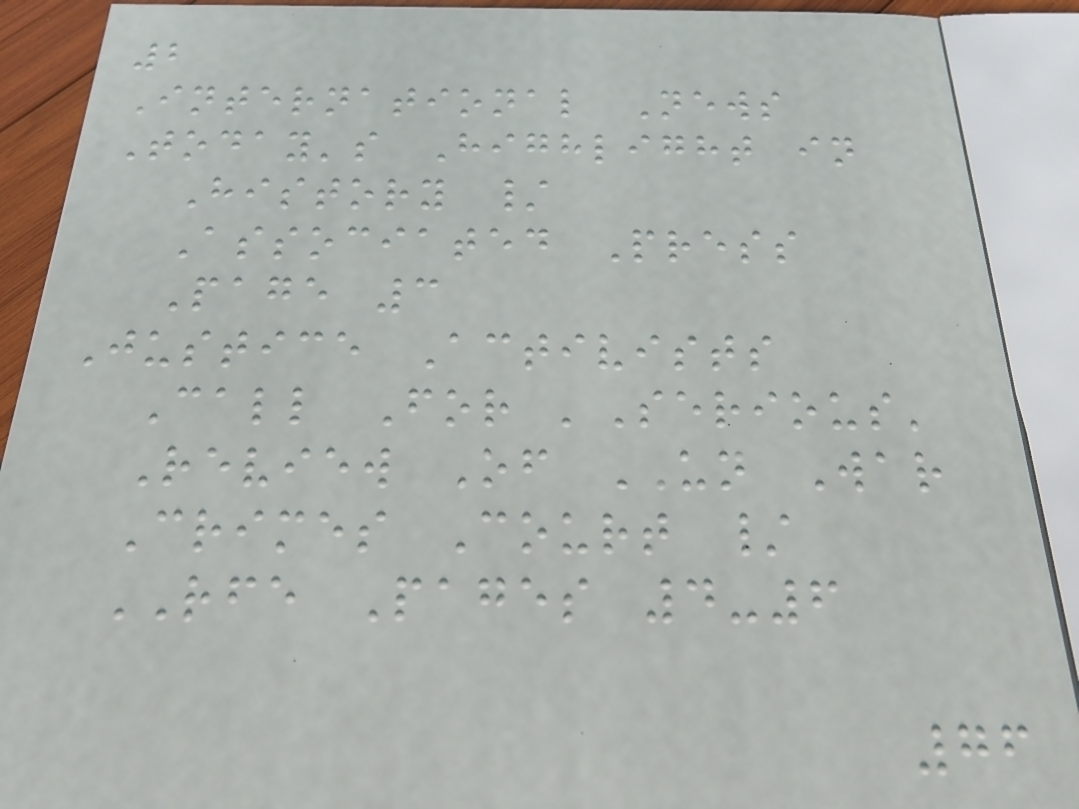2
International News
Today's Highlight in
History /
Associated Press
Page 3
Justice Activists
Call For 'Serious'
Review Of UN War
Crimes Court /
RFE Pages 4-6
76
